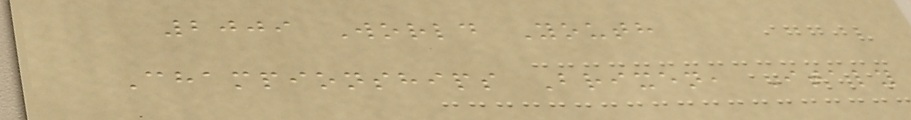2009 World Youth
Championships Brixen, Italy
